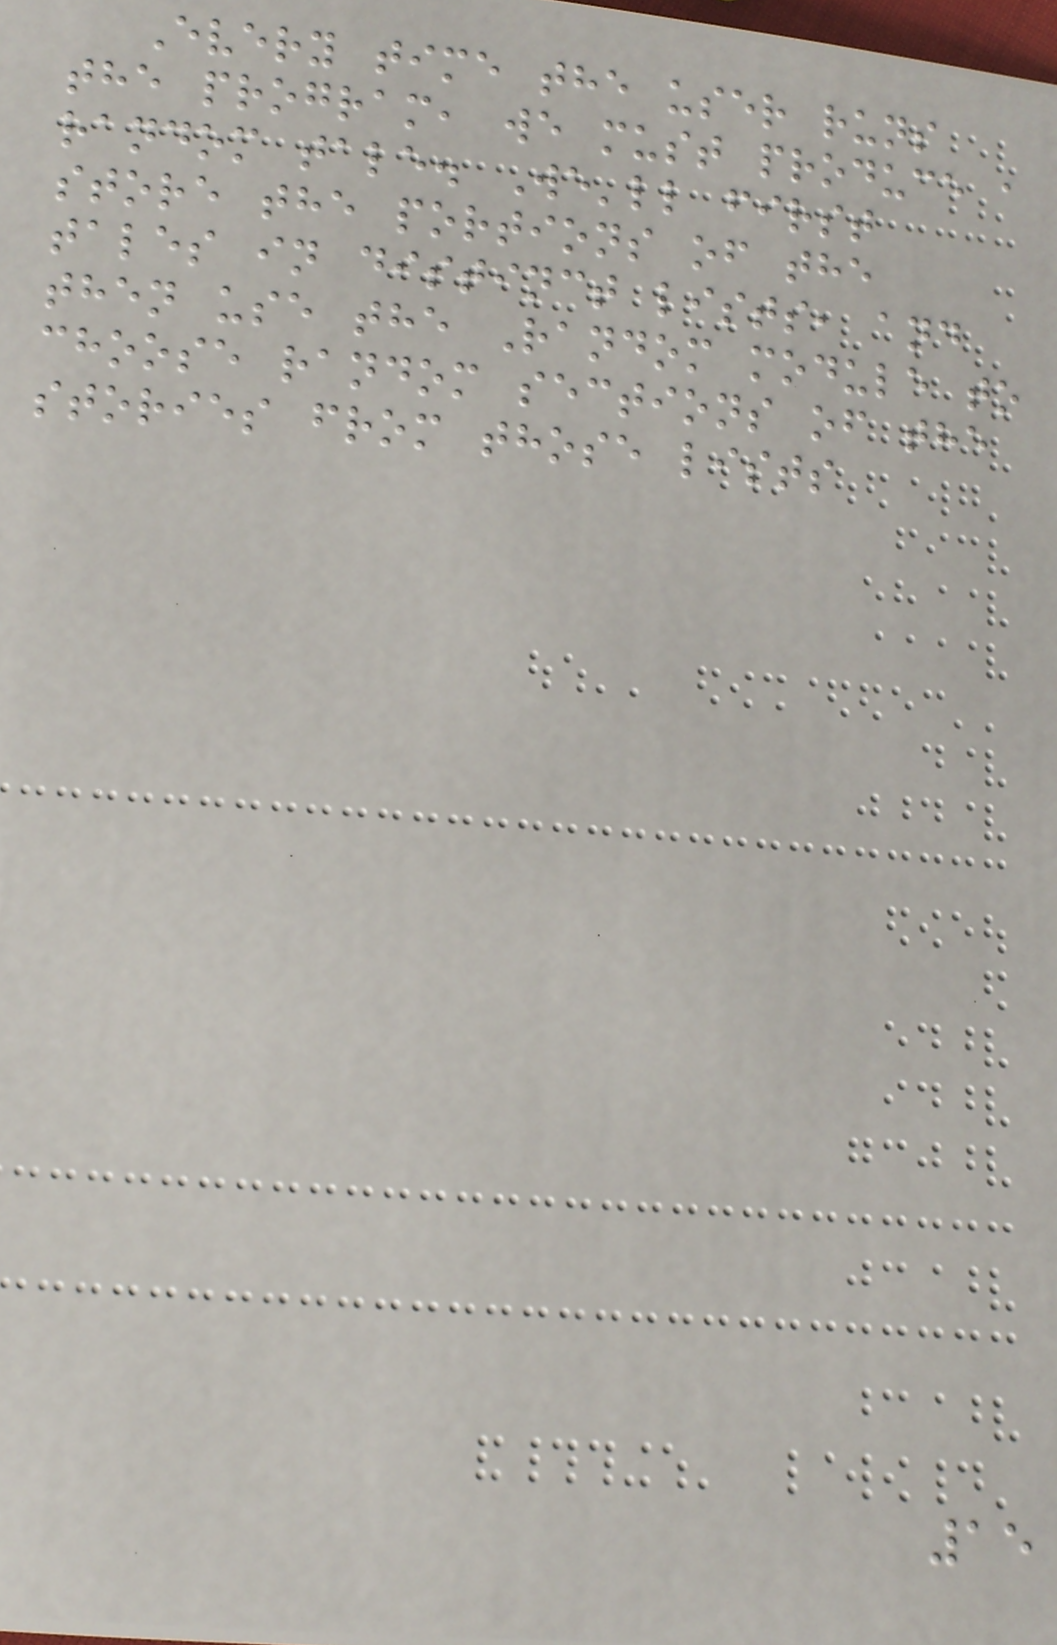Every time the user runs
the program, we must produce a
random tale. We'll first
store the portions of the
tales in distinct lists, and
then use the Random module to
choose random sections of the
stories from those lists
15
